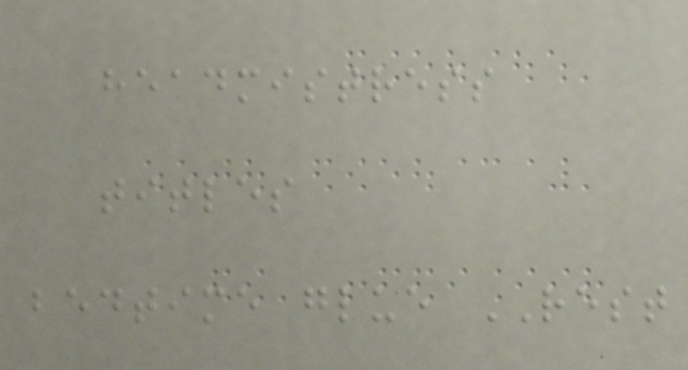headmistress
titles
bedtime glue REST
